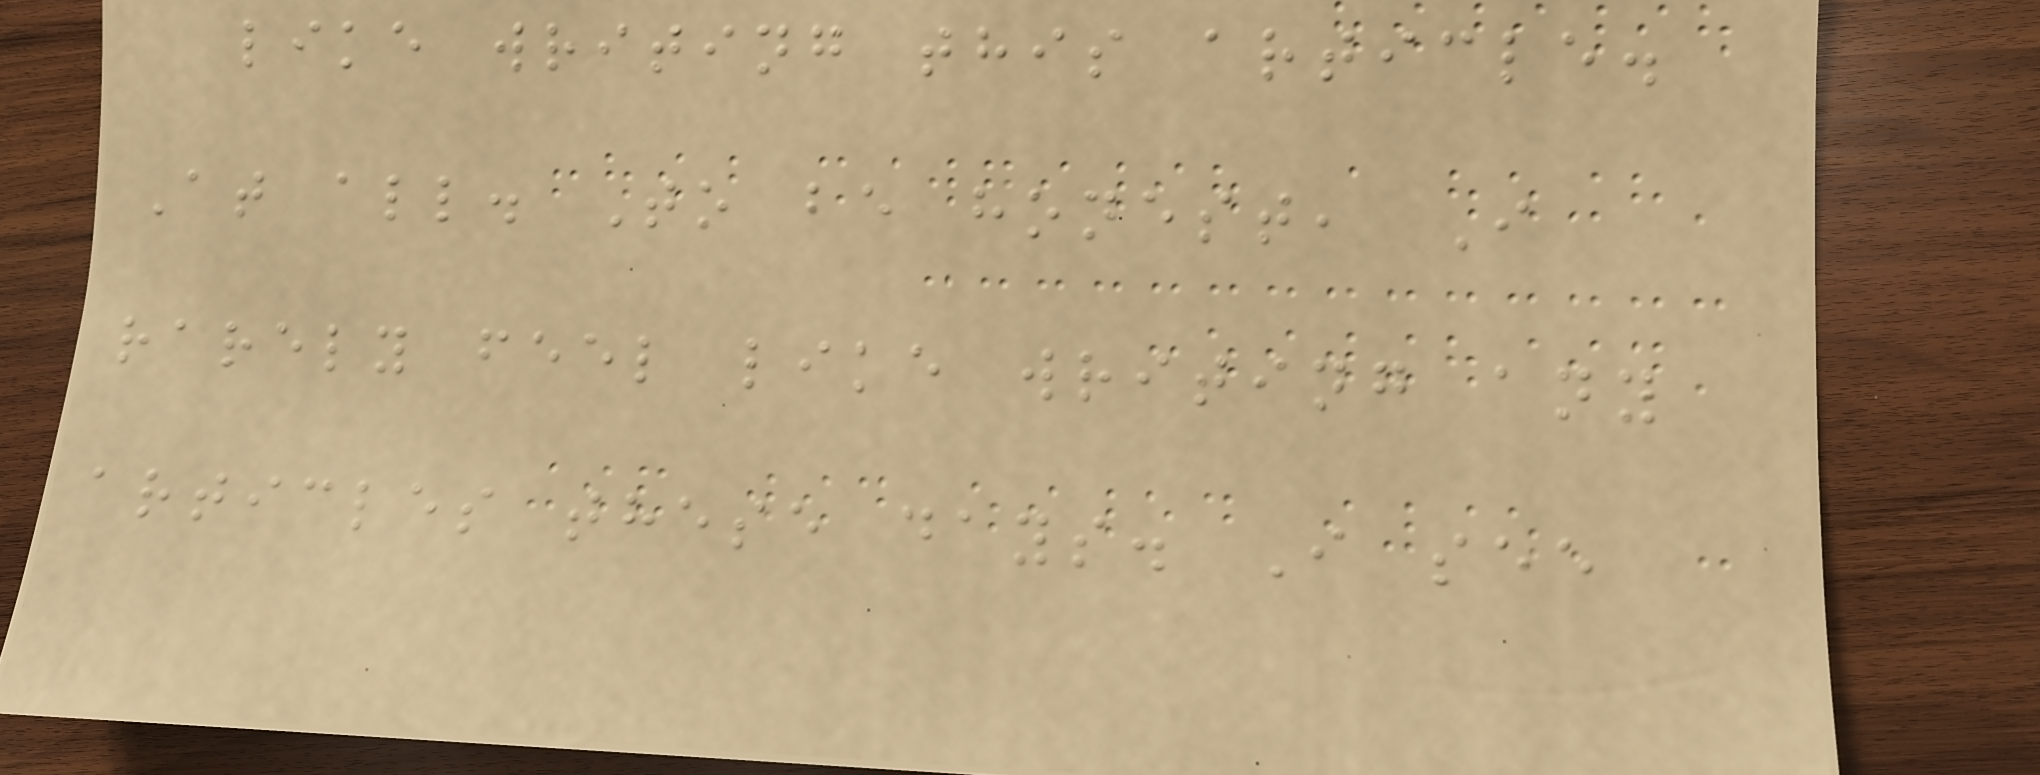like writing this article.
At all. To be honest, I
rarely feel like writing any
articles these days. I see
